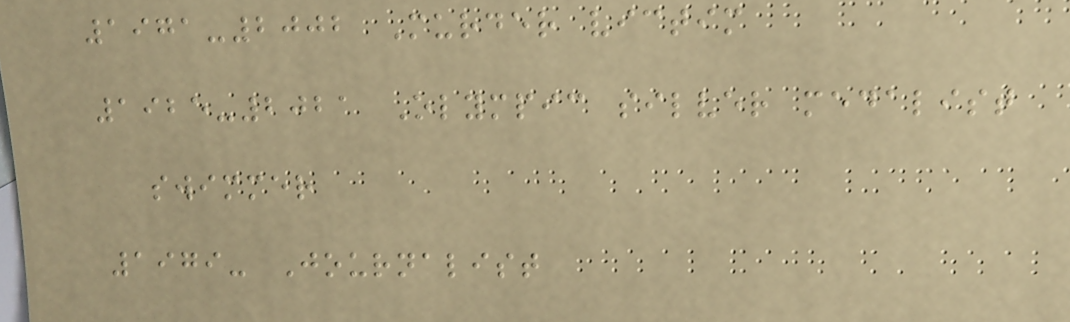1971-2002 Murder victim
1925-2021 Olympic silver medalist
swimmer
1979- Journalist
